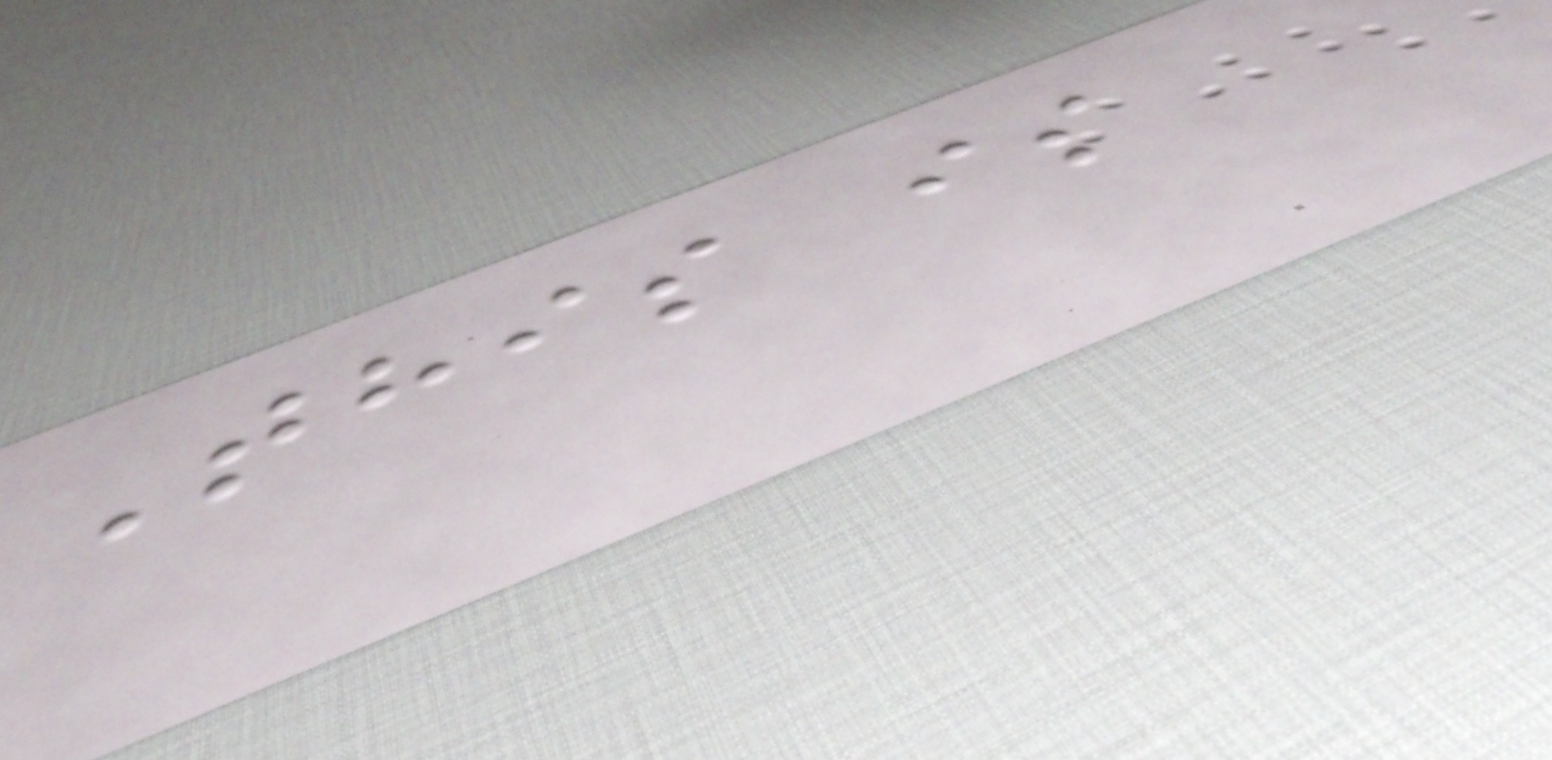This is
